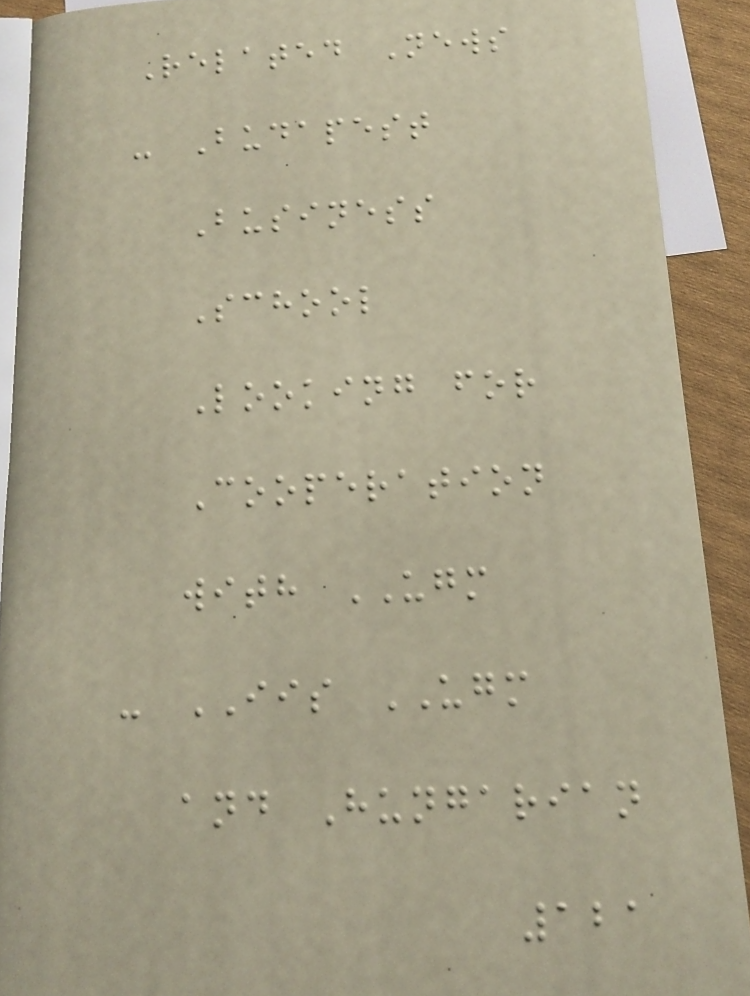Related News
- Budapest
Business
School
Looking for
Cooperation
with UGM
- IIS UGM
and Hungarian
121
